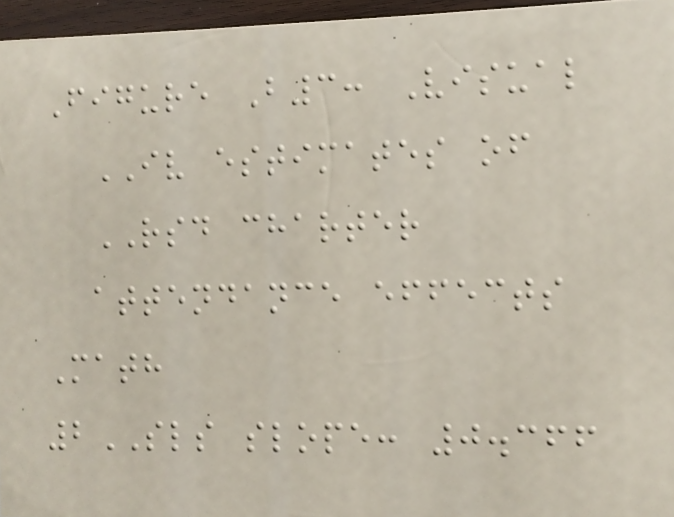Figure B3: Visual
IV estimates of
RSD charter
attendance effects
Math
2SLS slope: 0.366
